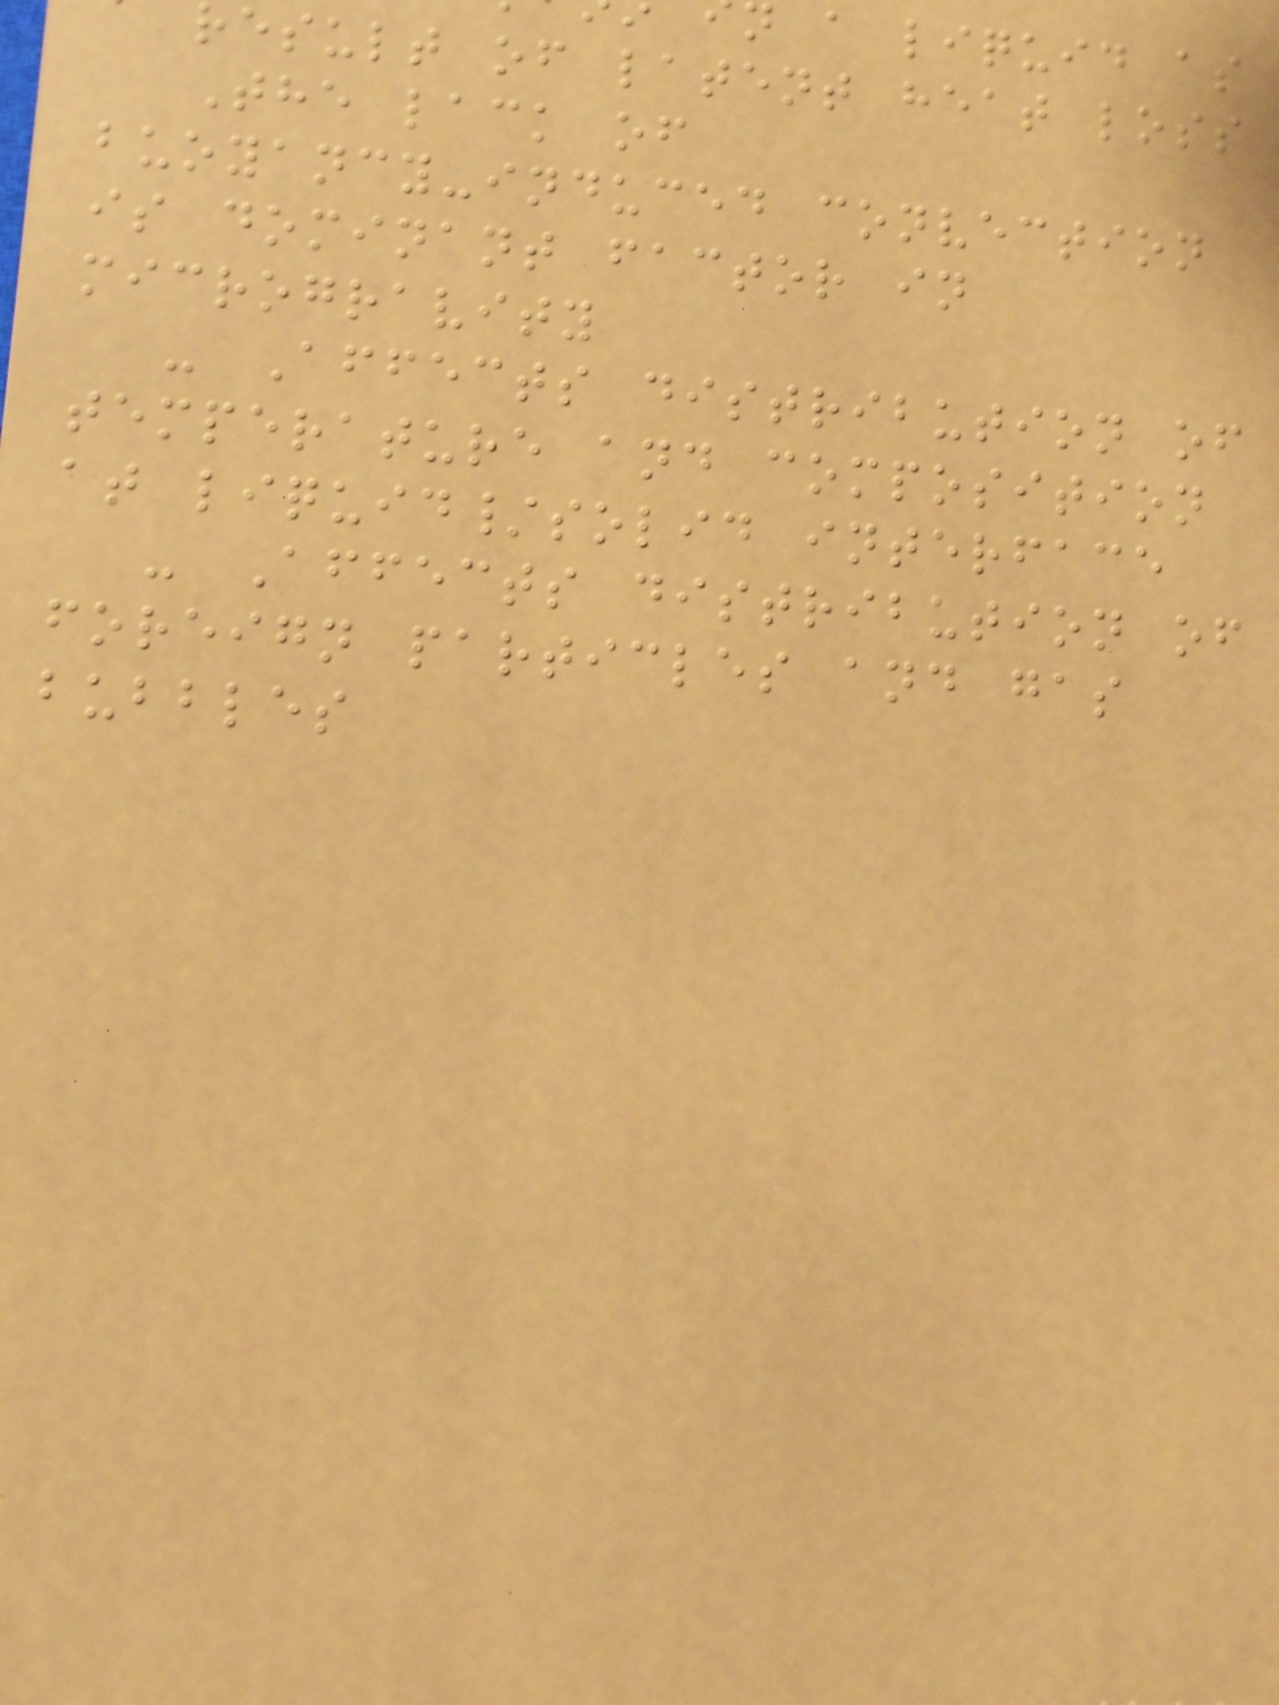a liquid as
result of latent heat loss
The lack of
buoyancy-induced convection
is dominant factor in
microgravity
- Affects distribution of
temperature and composition
at liquid/solid interface
- Affects distribution of
foreign particles and gas
bubbles
